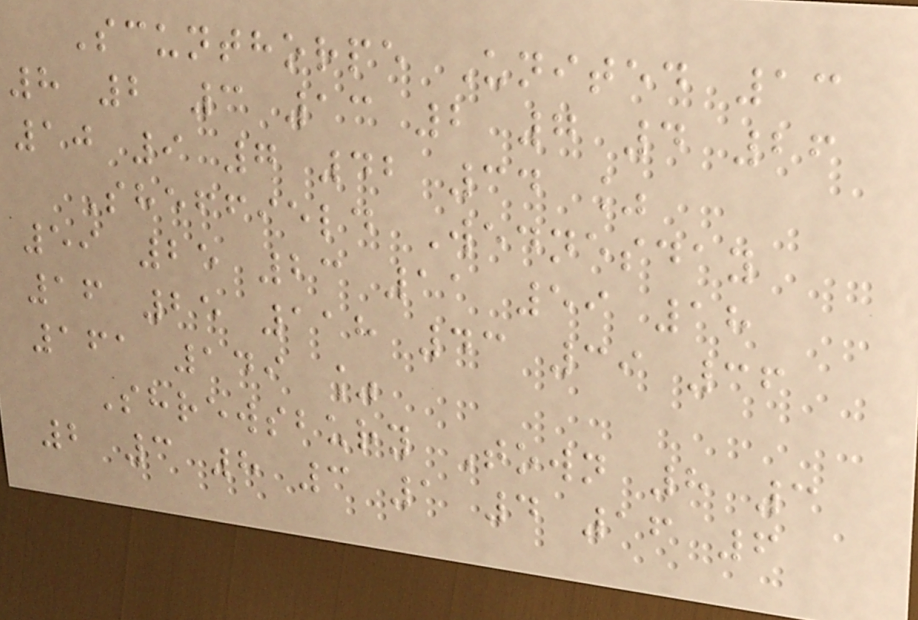Scunthorpe United 13
8 2 3 13 2 7 4 26
10 9 7 42 34 %
Sheffield Wednesday
59 25 23 11 59 18
16 25 118 43 39 36
161 149 %
Shrewsbury Town 8 3
2 3 8 3 1 4 16 6
